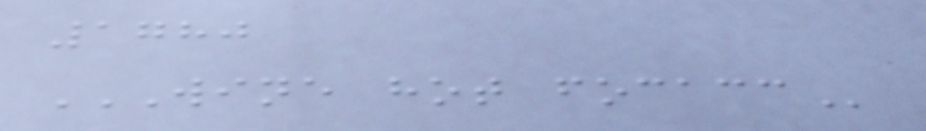1780
WINE HOT FOCACC
